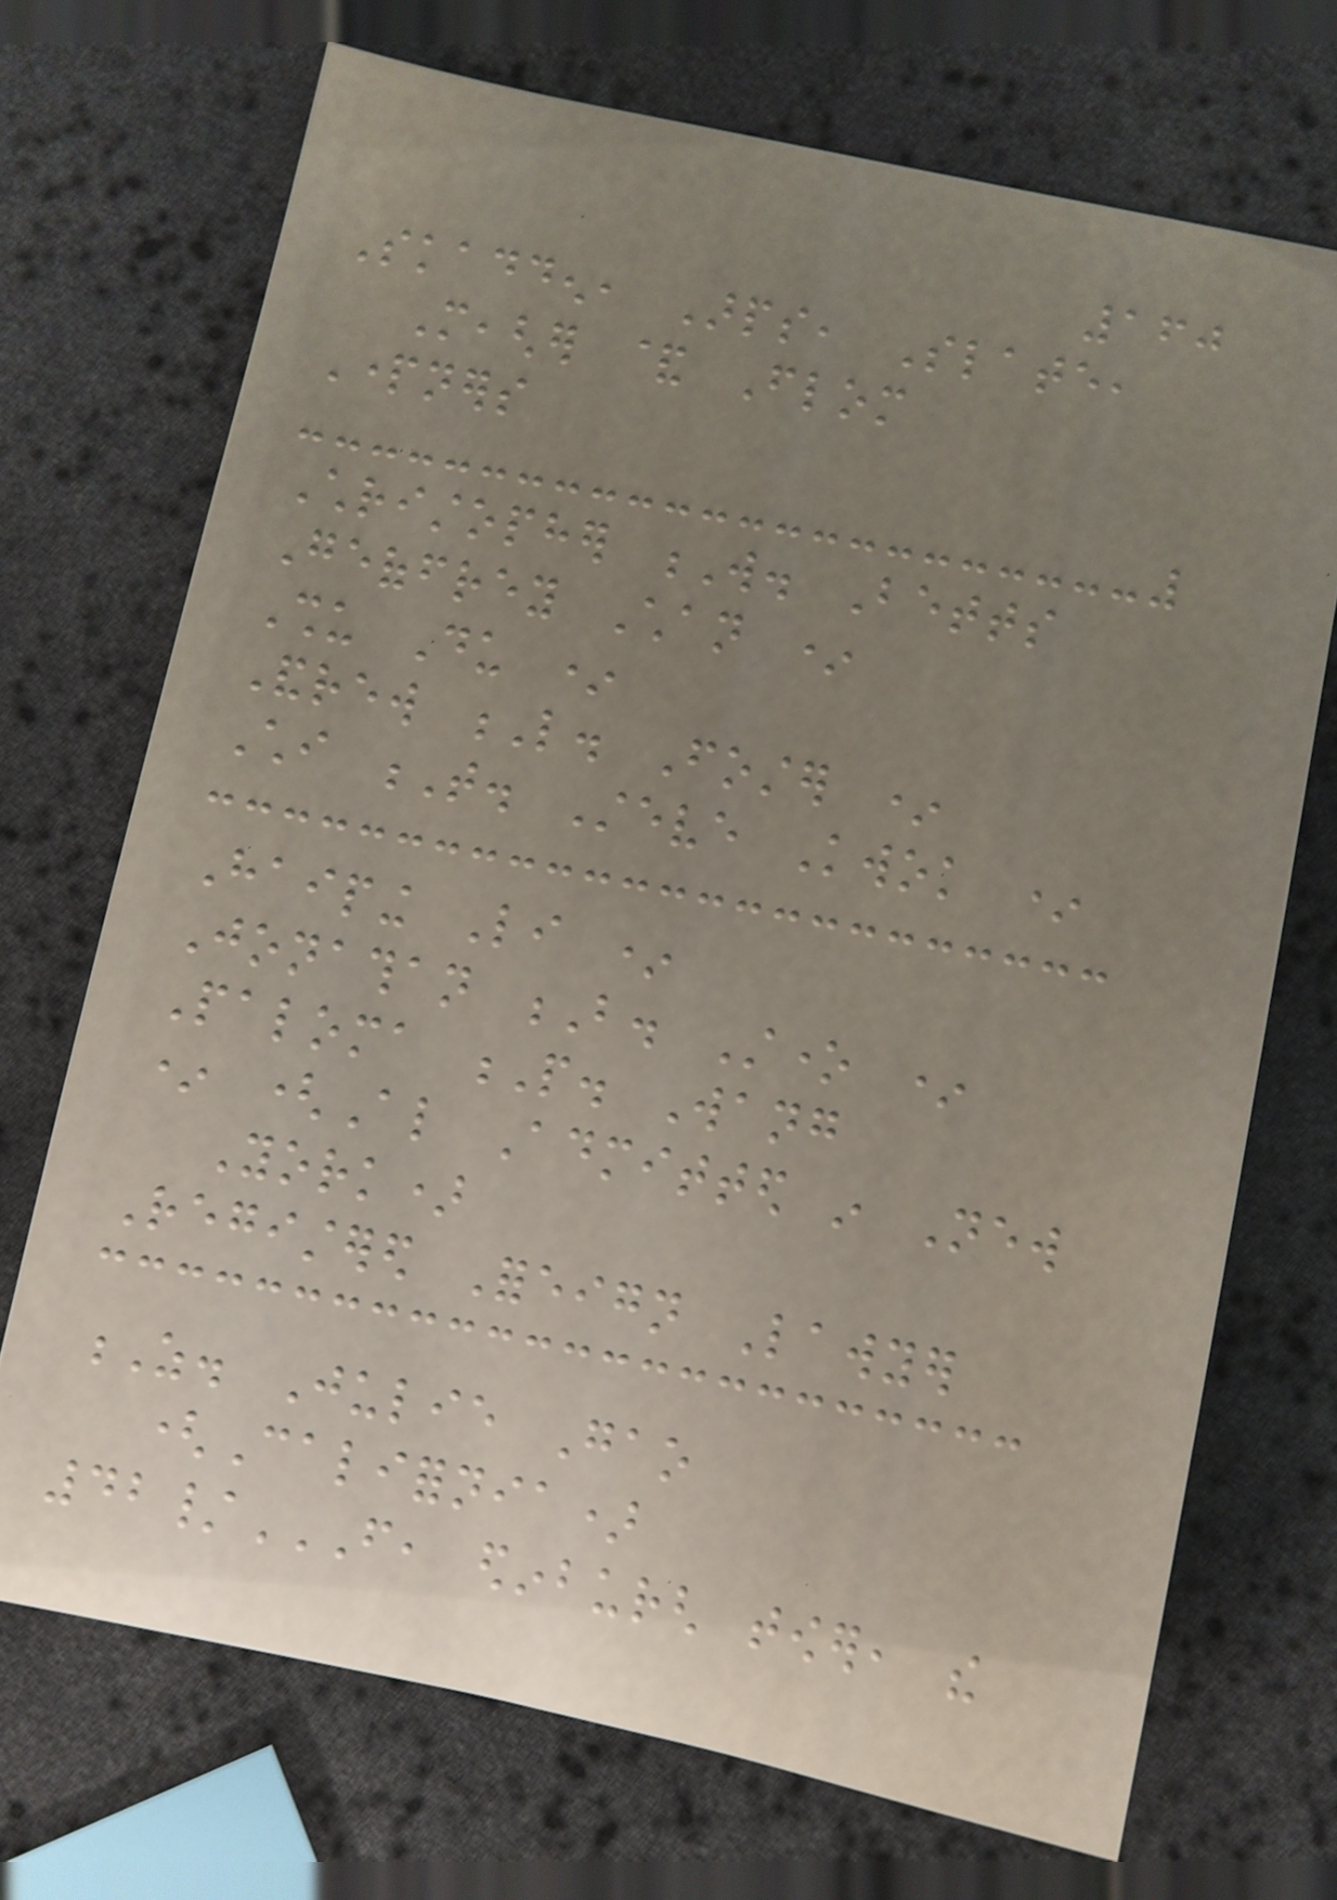160
Skadden, Arps, Slate,
Meagher & Flom
Partners
Christopher W. Betts
Geoffrey Chan *
Shu Du *
Andrew L. Foster *
Chi T. Steve Kwok *
Haiping Li *
Jonathan B. Stone *
Paloma P. Wang
* (Also Admitted in New
York)
Registered Foreign Lawyer
Z. Julie Gao
(California)
42/F, EDINBURGH TOWER, THE
